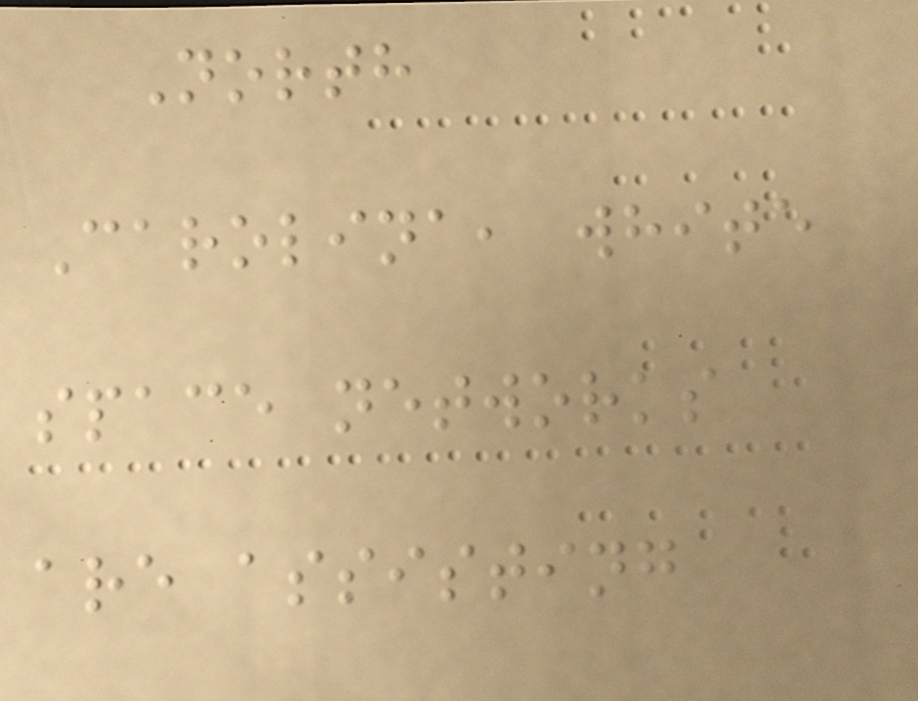North
Carolina, white
space networks
are assisting
